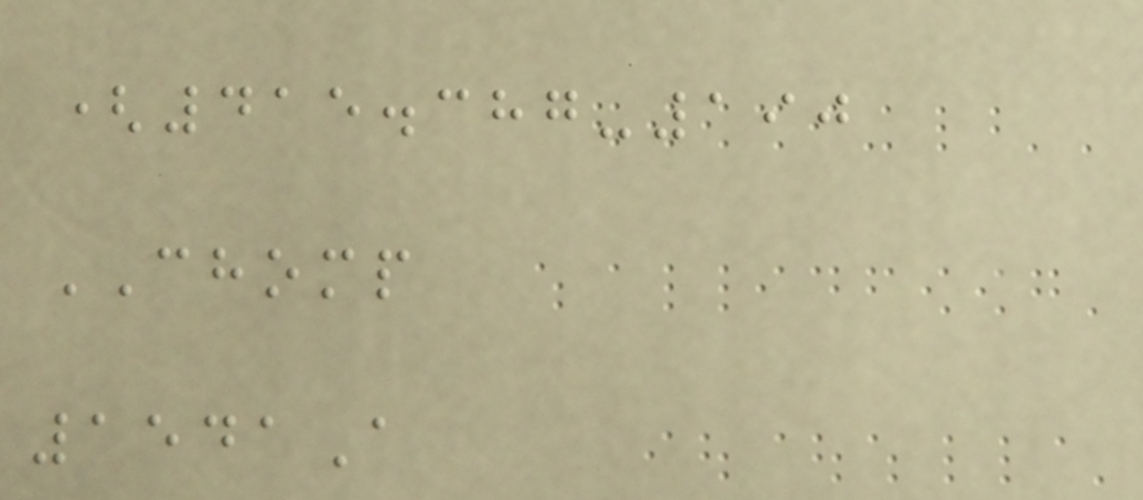(415.387-190
CHOMP
1541A
